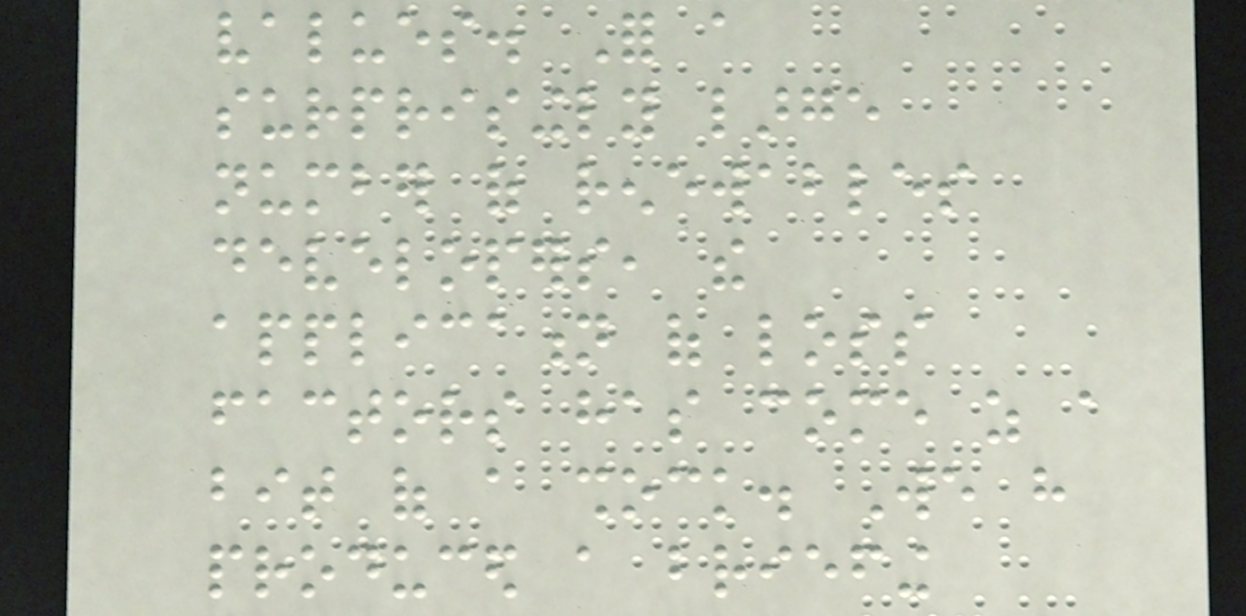values. For a
surprisingly large
number of renewables
developers, the
application of loss
factors has come as a
bit of a shock. We have
produced a briefing
